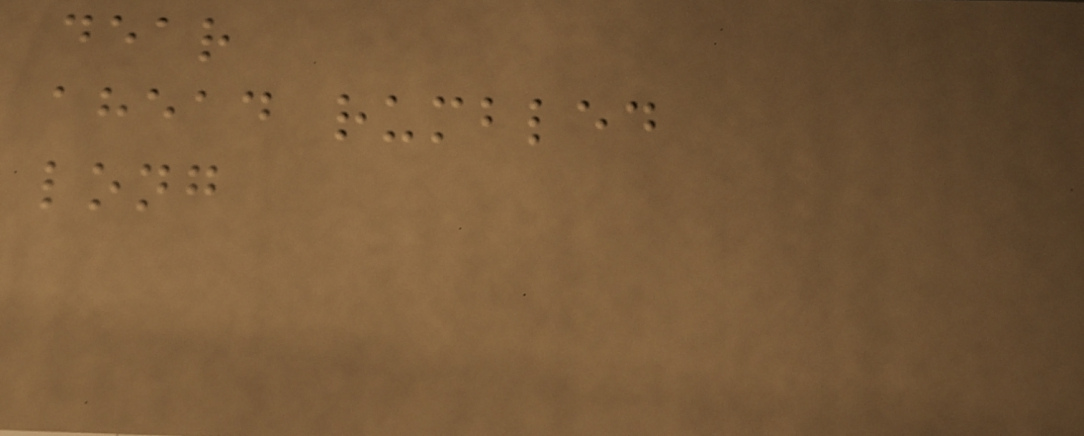dear
ahead rumbled
long
